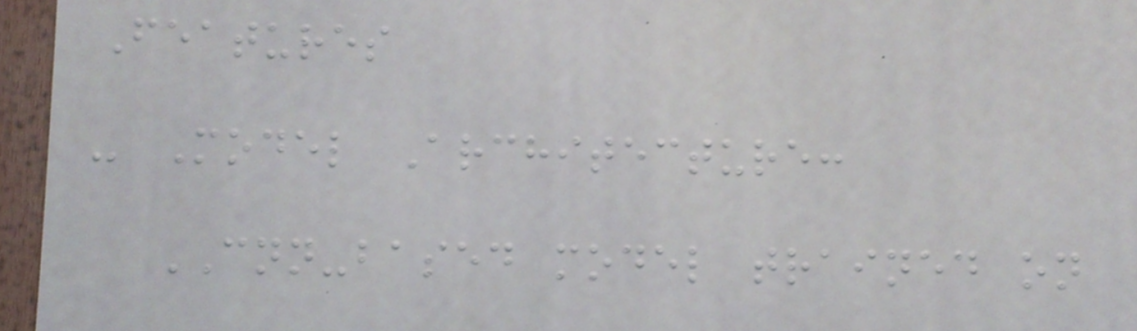Features
- Model Architecture:
CNN-based model trained on
